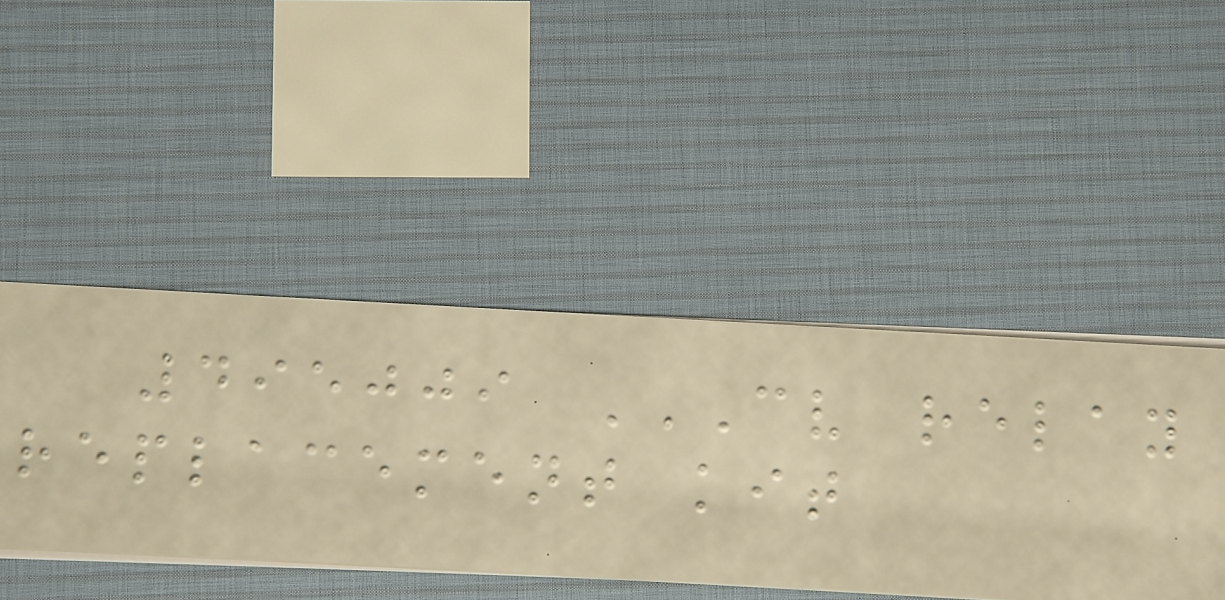495009 CV RELAY
REPLACEMENT KIT
